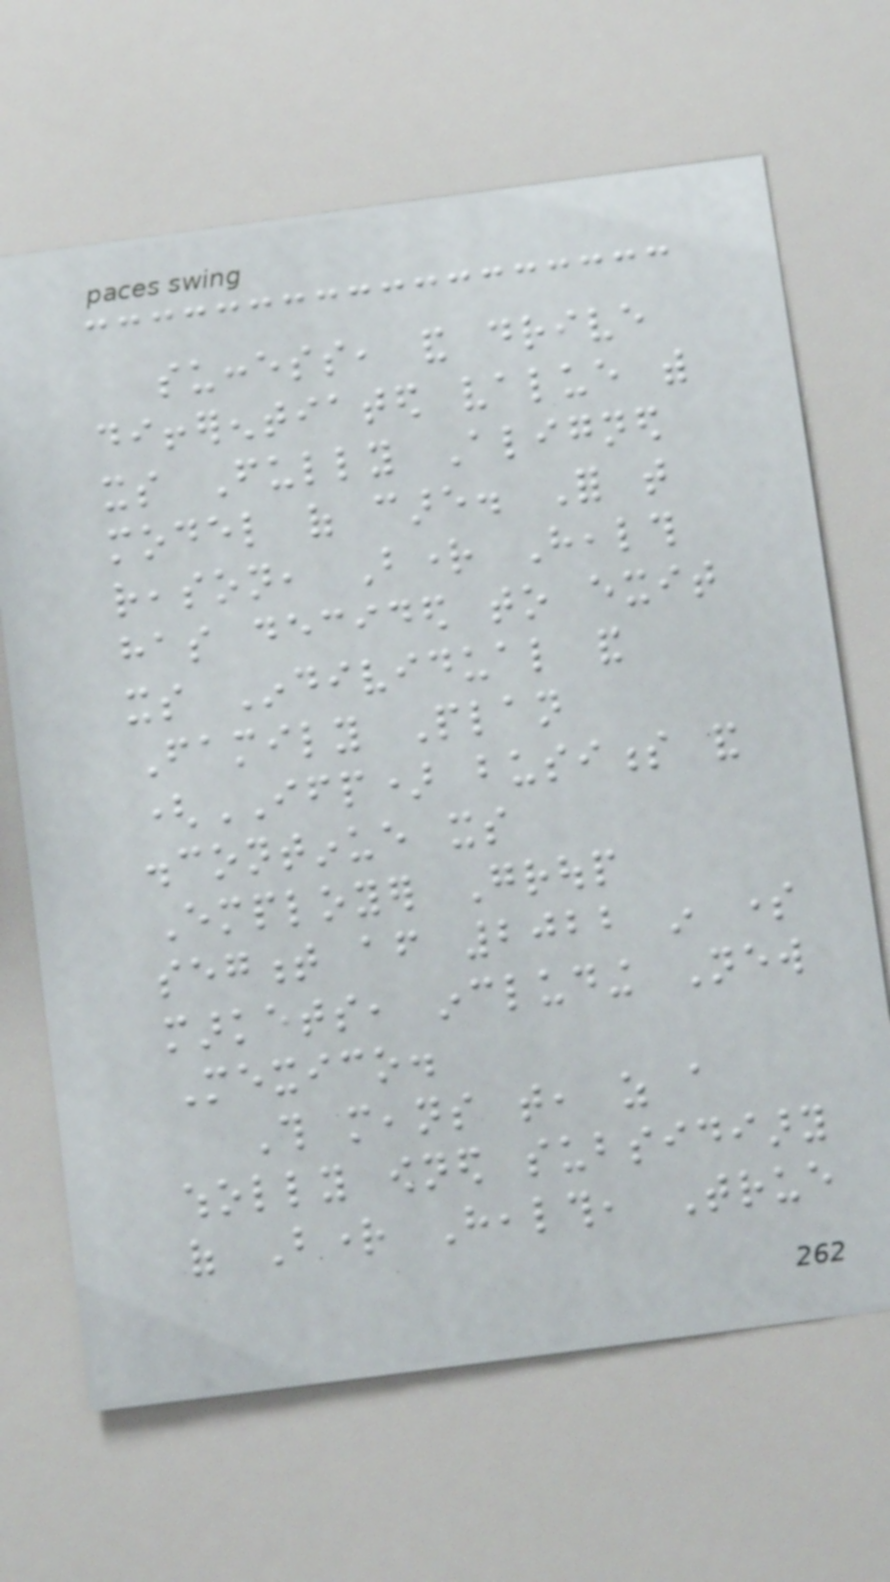success, and drive
differentiated value with
its Fully Aligned
model of care. For that
reason, Bright Health
has decided to exit
its Individual and
Family Plan
(IFP) business and
discontinue its
Employer Group
segment after 2022 in some
markets, including New
Mexico.
This means that, as a
wholly owned subsidiary
of Bright Health, True
